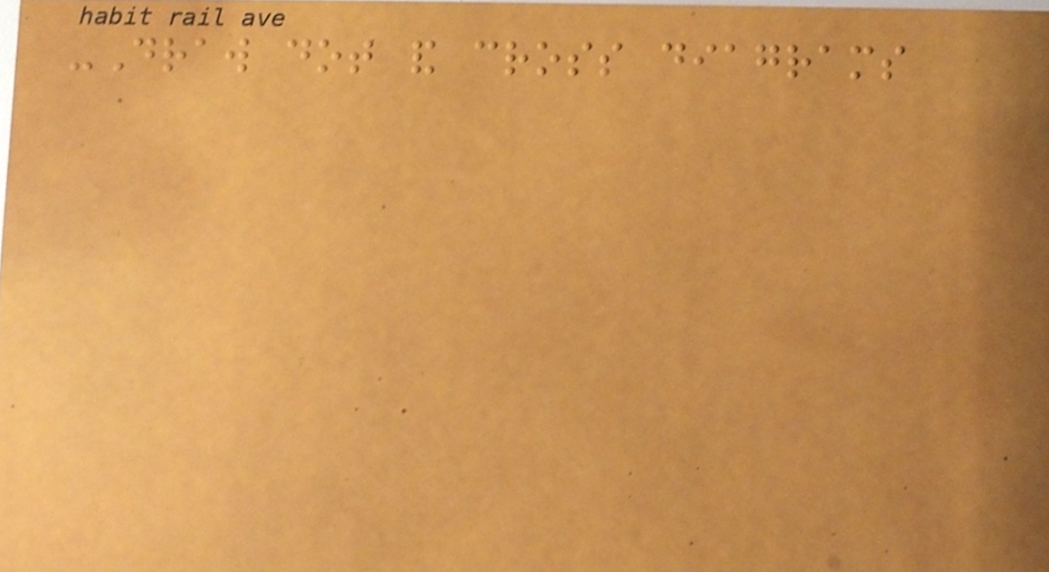-Draw dot and cross diagrams
